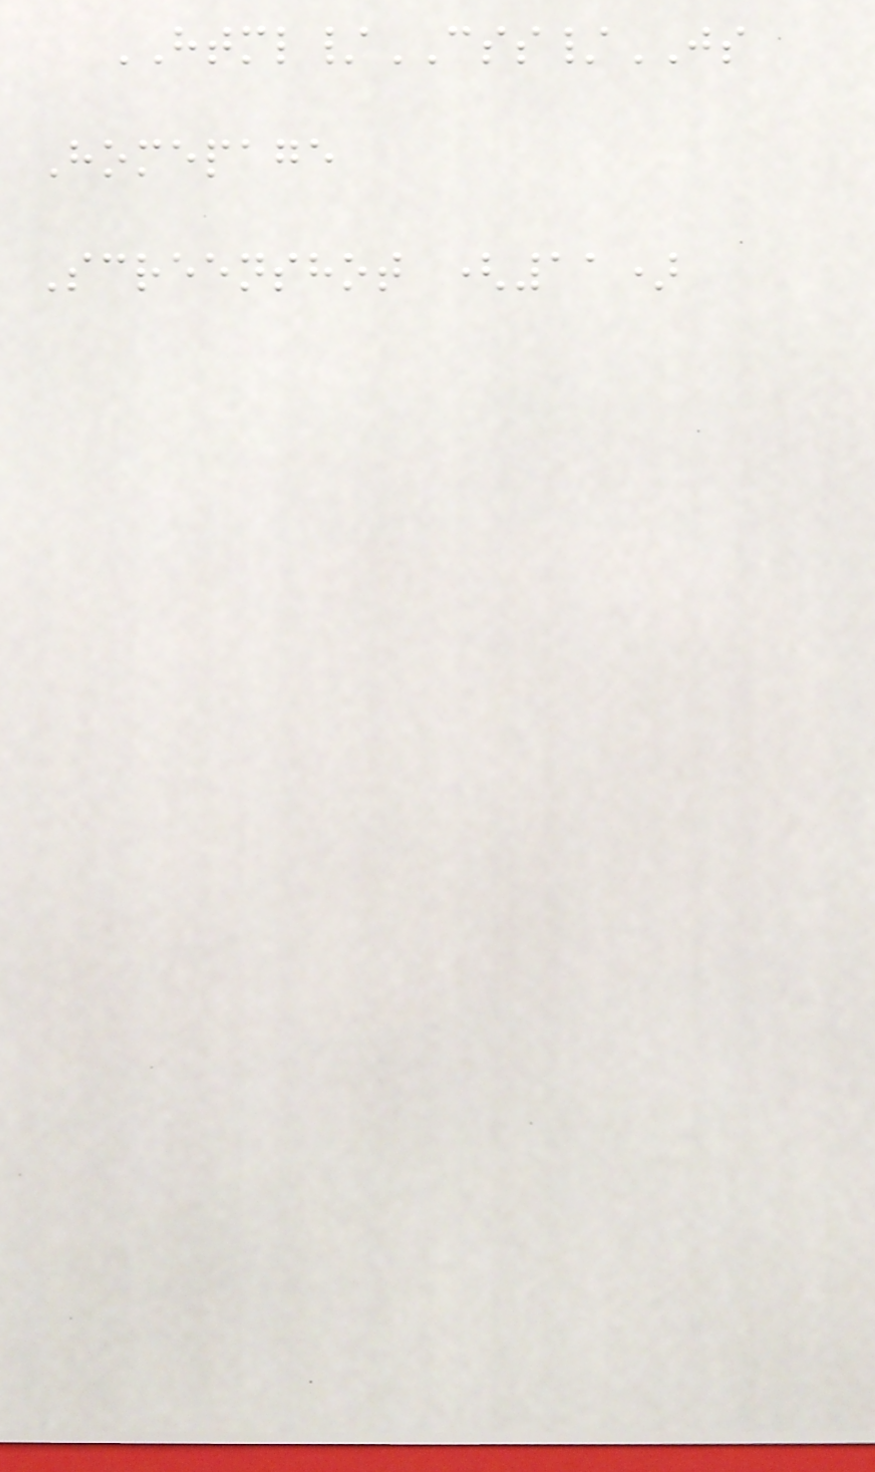HTML/CSS/JS
Homepage
Screenshot (11)
